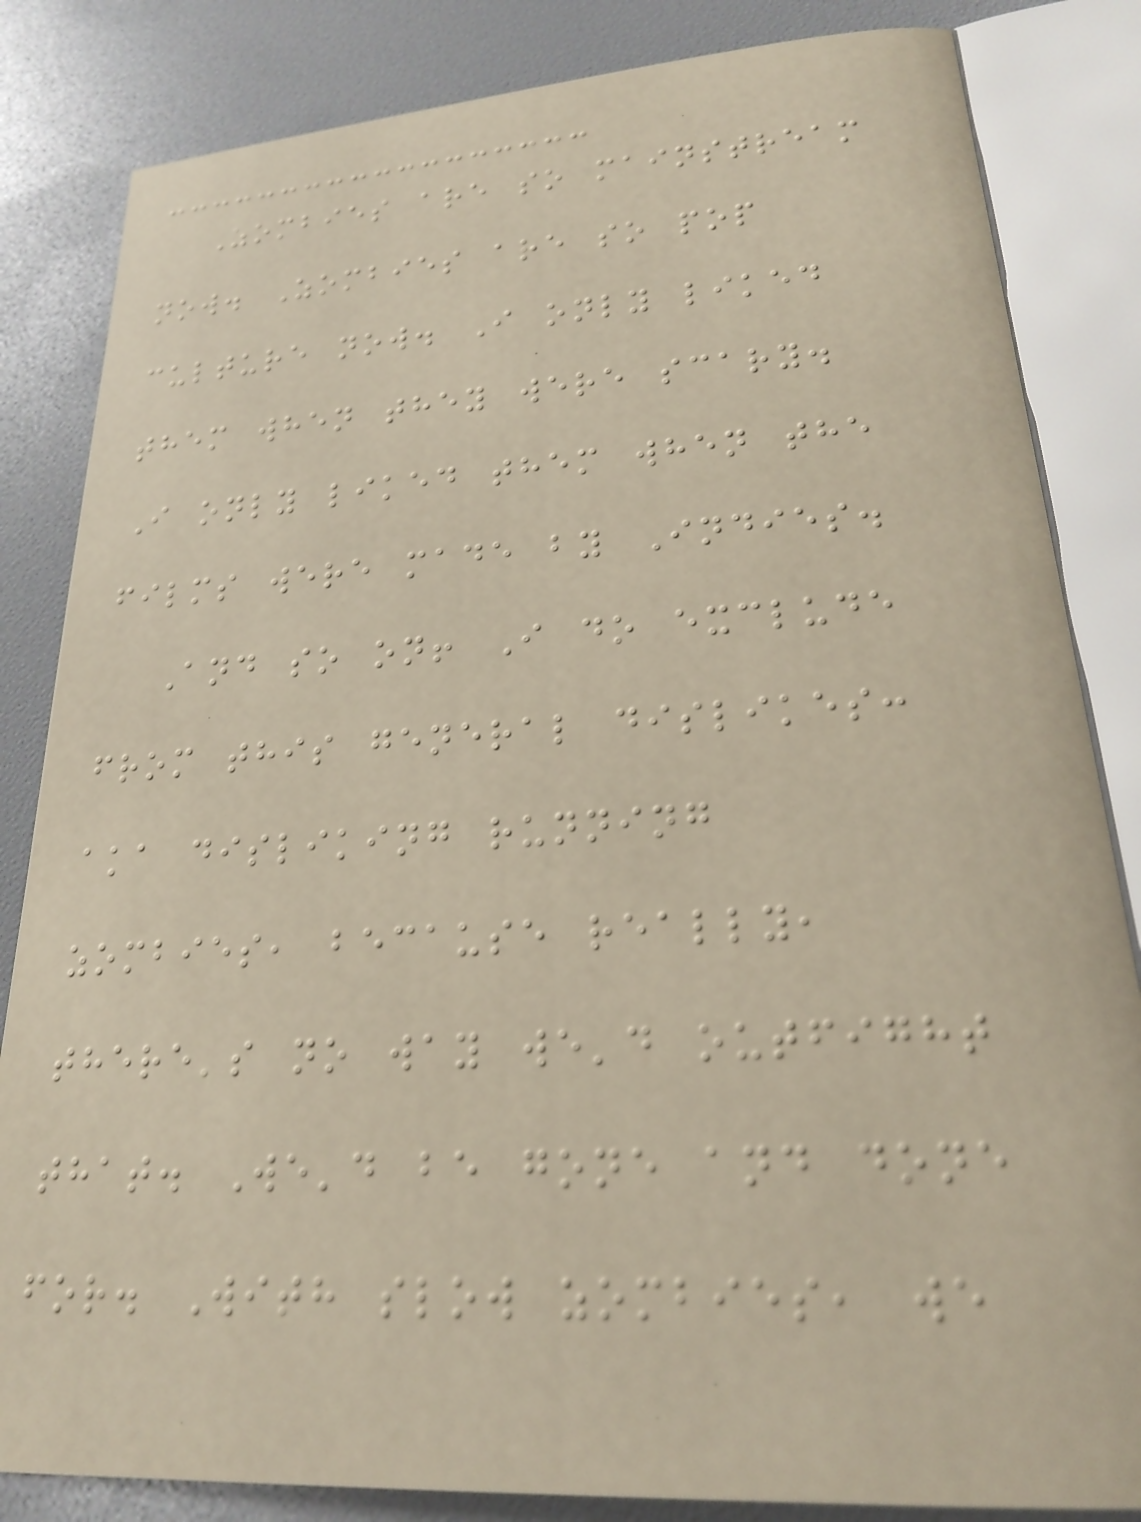Zombies are so mainstream
now. Zombies are so pop
culture now. I only liked
them when they were scary.
I only liked them when the
films were made by Indies.
And so on! I do exclude
from this general dislikes:
aka disliking running
zombies, because really,
there's no way we'd outfight
that. We'd be gone and done
for. With slow zombies, we
